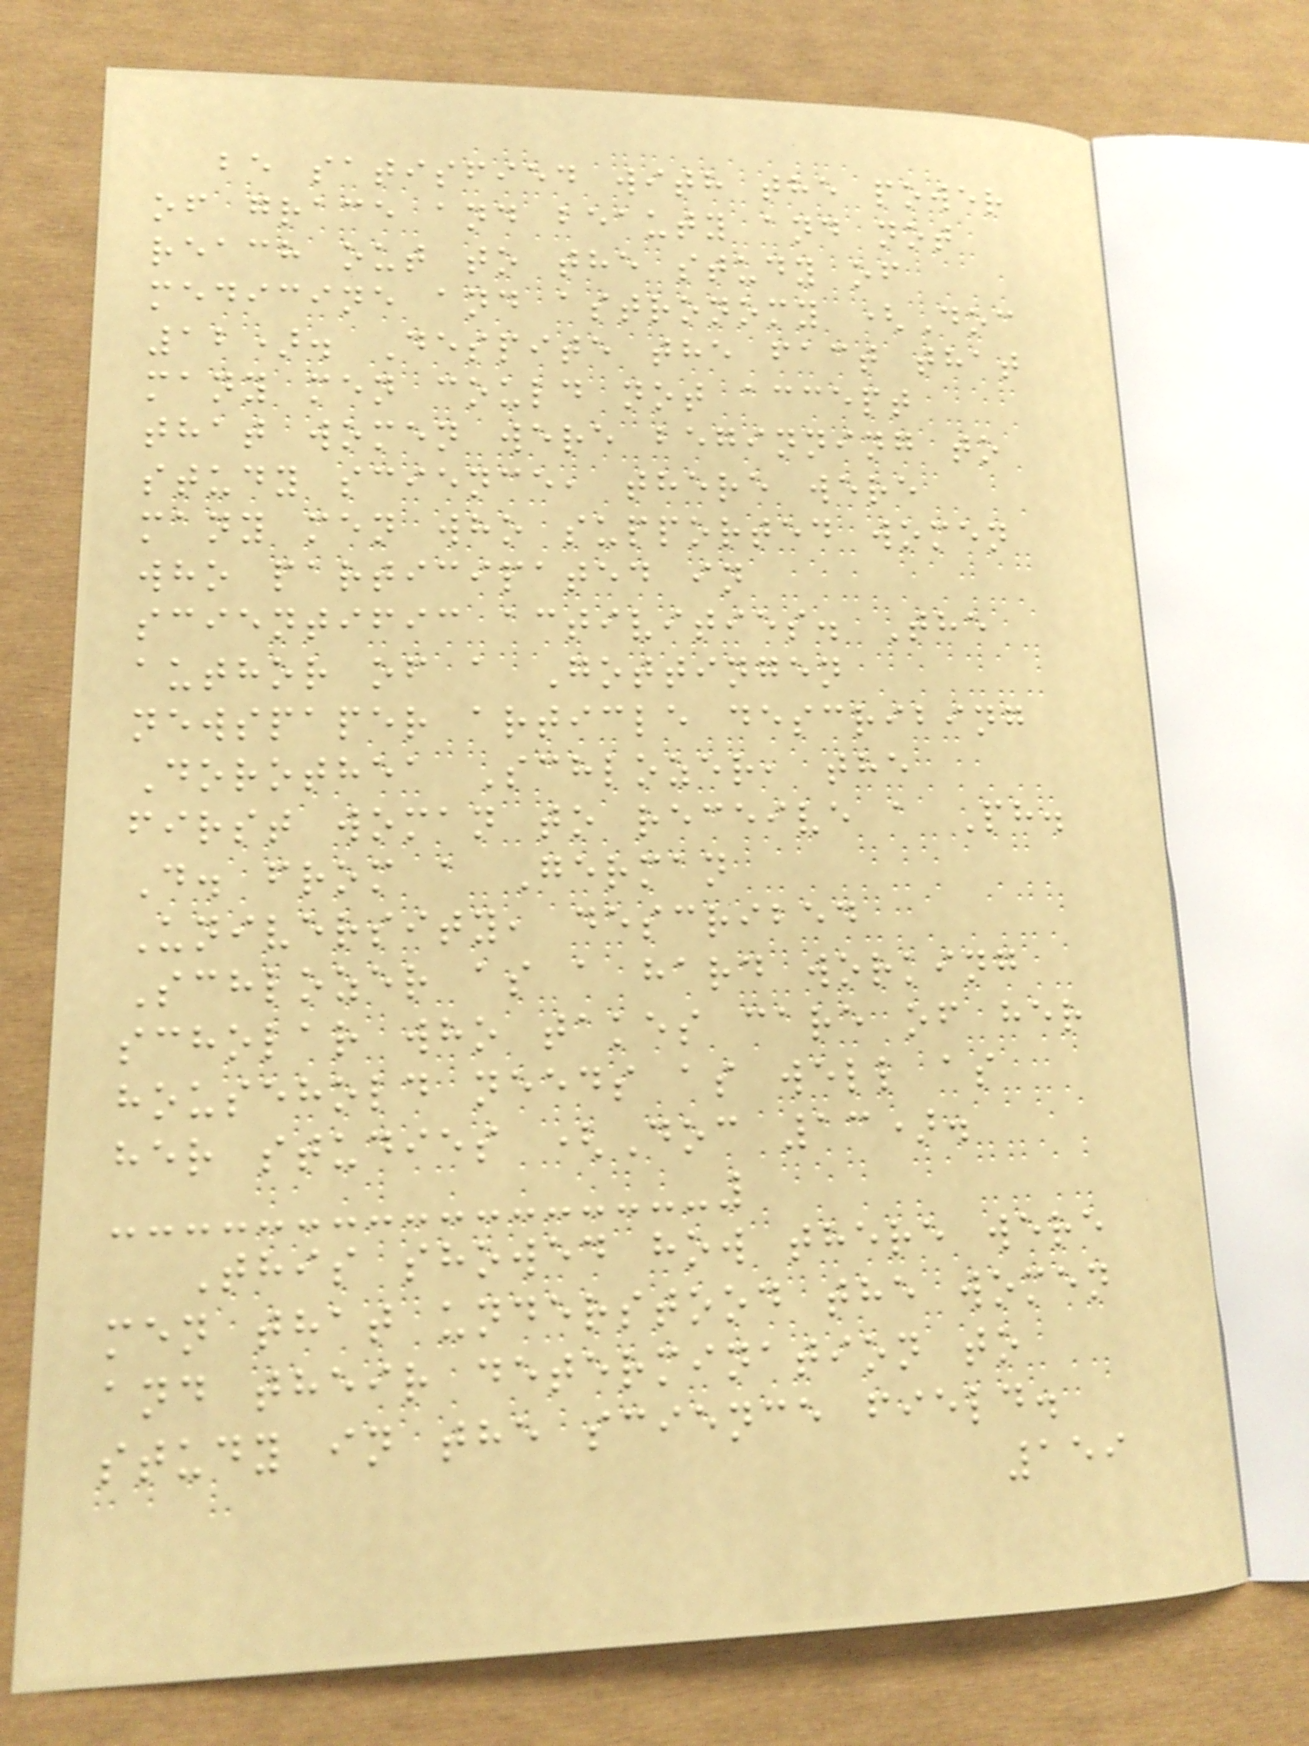be satisfied with the power
of grace and beauty and not
reach out to the study of
medicine and astronomy (Doc
12). Despite the fact that
many men could not accept
that women were beginning to
study science, there were
many men who supported women
who participated in
scientific activities. The
author of a Gottingen
newspaper article describing
Dorothea Schlozer, the
first woman to receive a Ph.
D. from a German
University, described
Schlozer as a hard working
scholar who takes care of her
household needs as well as
her studies (Doc 13).
This showed how there were
men that understood the women
and their determination to
study in the science field.
159
